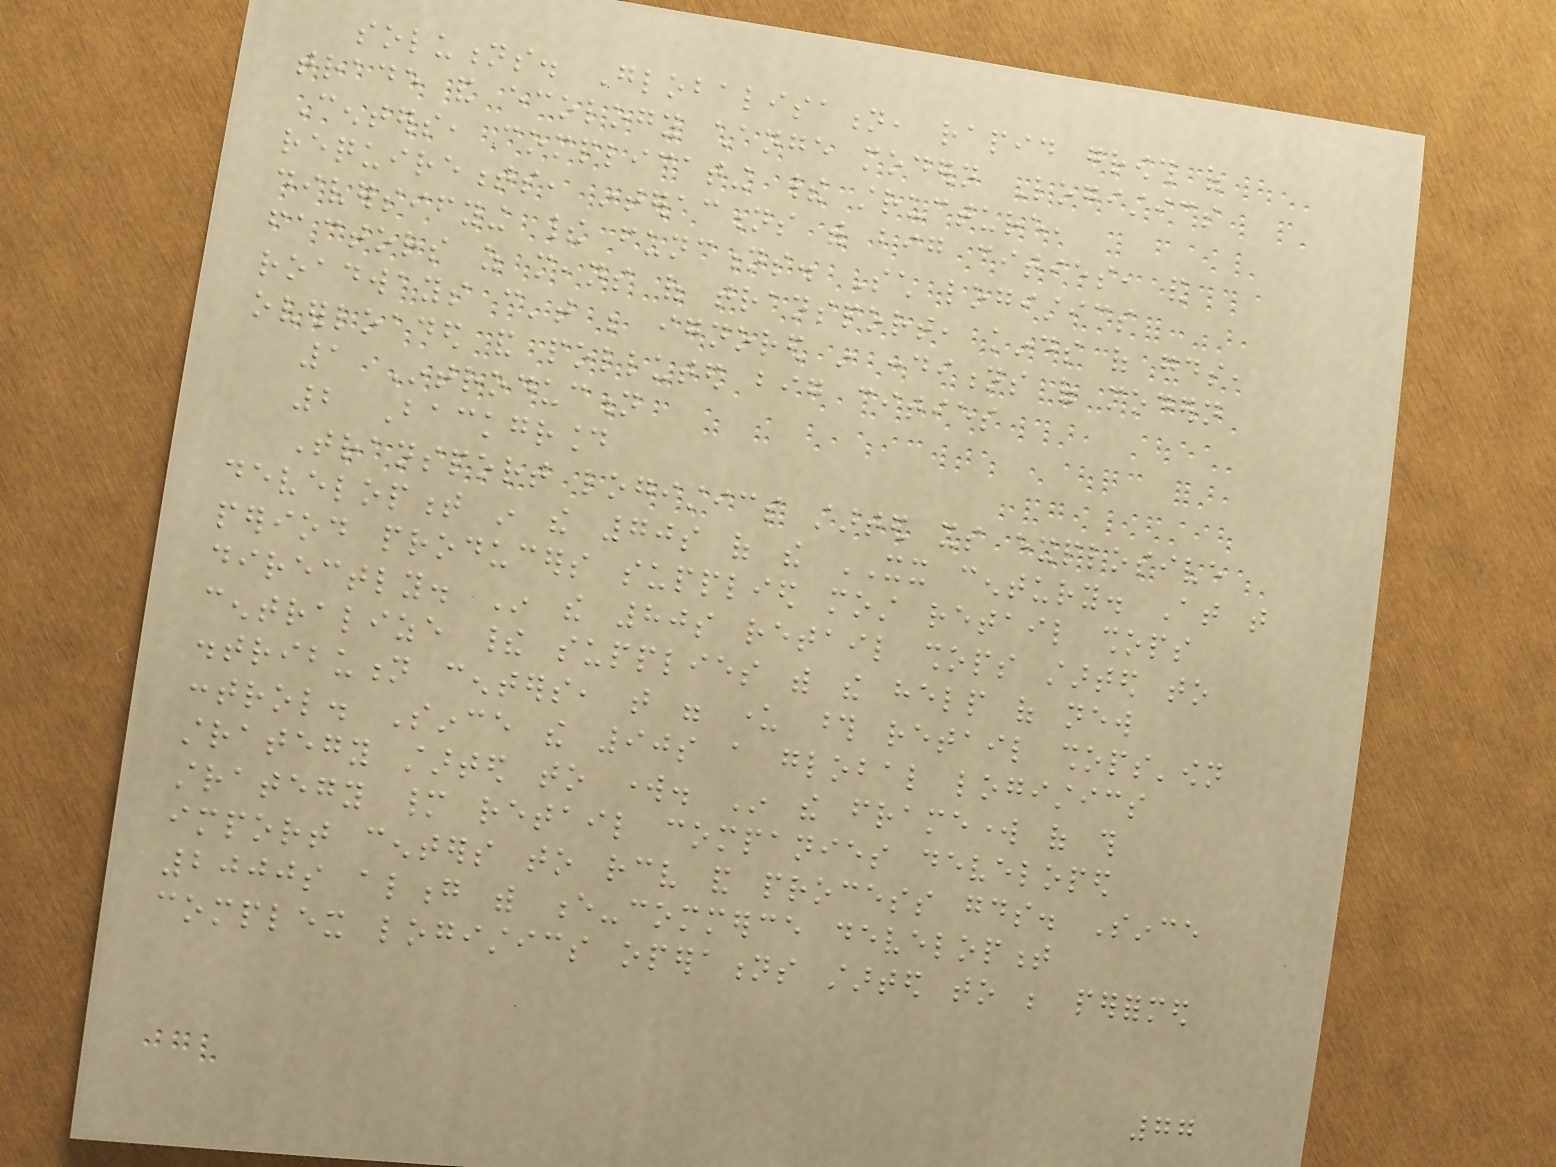solutions. Globalisation, rapid growth of
trade and ecology change modern Logistics
Centers, complicating their structure,
requirements, interactions with big cities, and
diversifying their functions. Such logistics
factors as means of transport, kinds of goods,
roadways can't be ignored in conditions of modern
overloaded and polluted big cities
1 Introduction
2 Background
Transport logistics started its explosive
development in the 70s of the XX century. At that
period producers supplied most retail shops
directly. In the 80s retail shops started to
centralize their supplies with the help of new
distribution centers, that were under those retail shops'own
control. Since the 90s a global logistics
strategy started to work. In the framework of this
strategy many retail companies developed
import centers to receive and process goods. Since
2000s along with e-commerce development
complex logistics operations started to be performed
77
